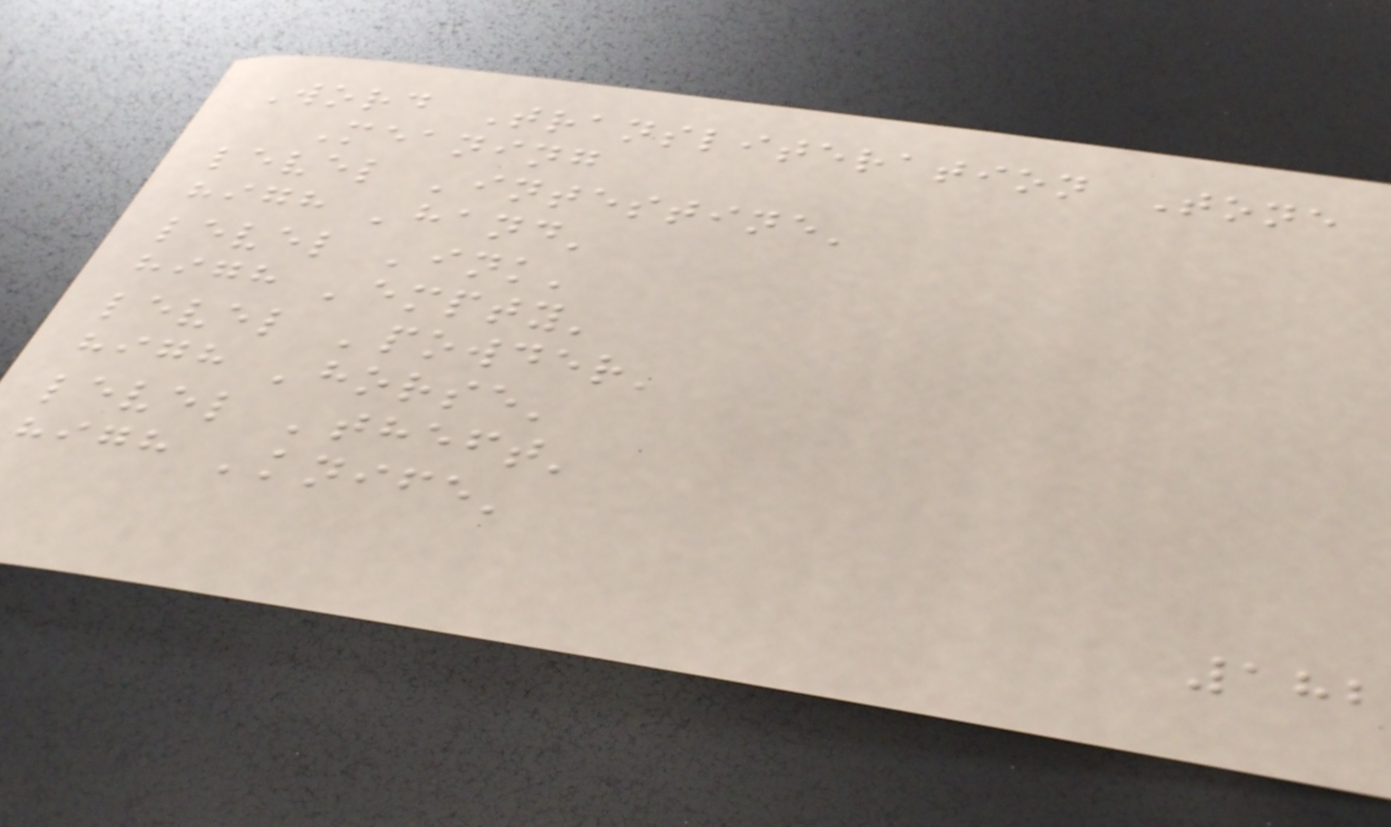Word Transliteration Tone
Meaning
level 'intestine'
high 'hand'
level 'ink'
high 'empty'
level 'powder'
high 'horse'
level 'theft'
high 'knife'
182
